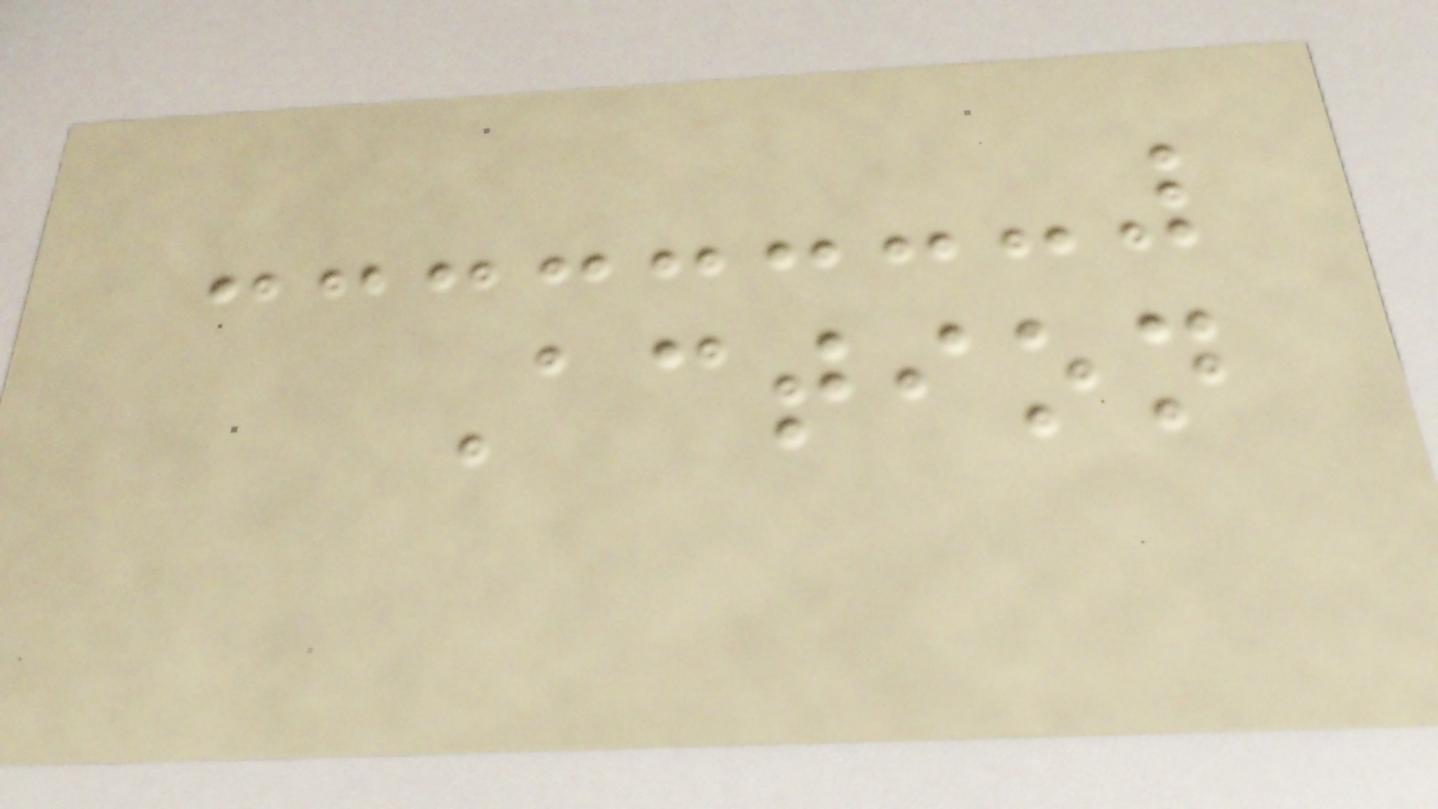Action
